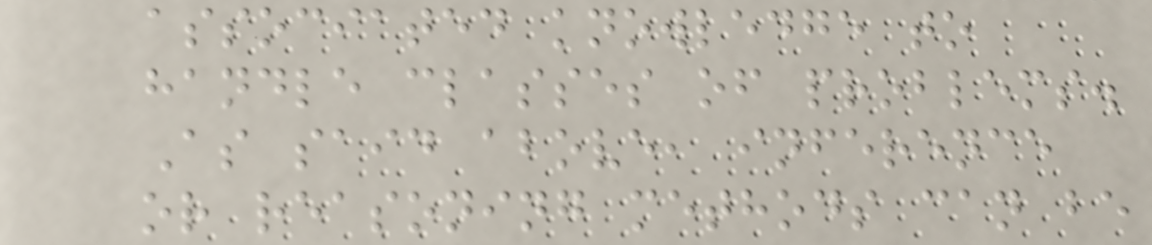associated knowledge to
handle classes of problems.
As said above, inference
or reasoning methods can be
